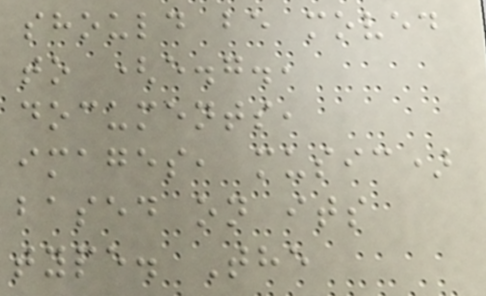should be moved
to (e.g.,
documents,
images, music)
based on its
type. The
